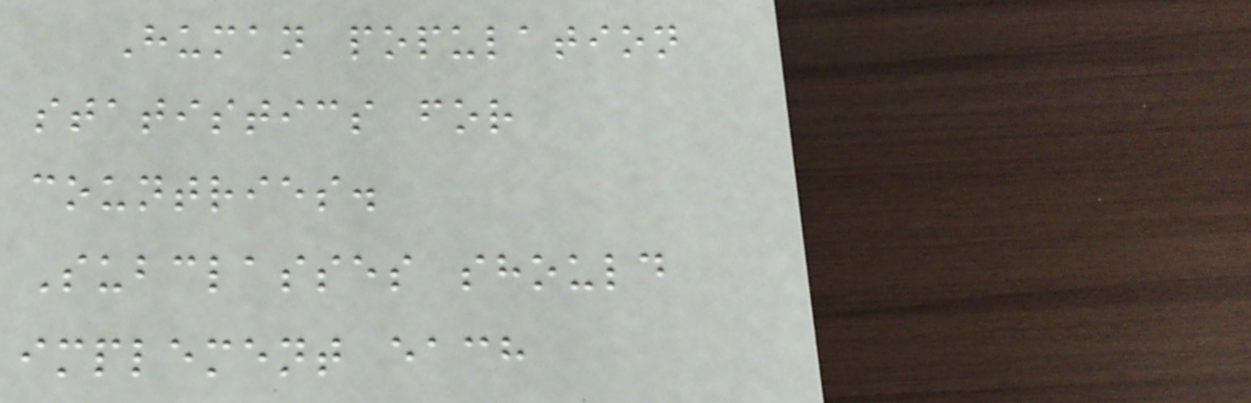Human population
statistics for
countries.
Subclasses should
implement each
